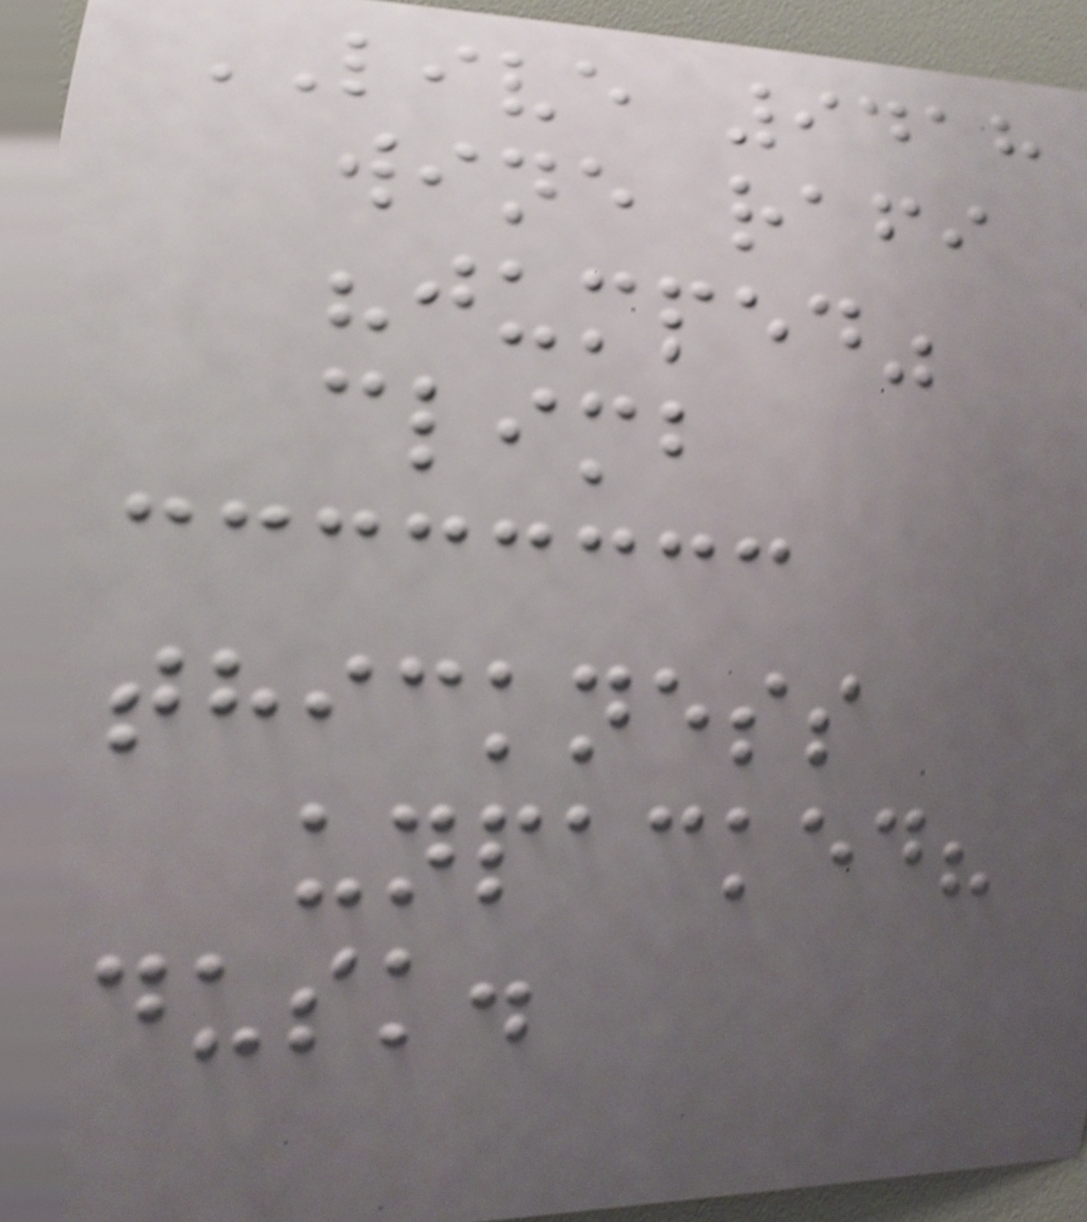LIVE 9418
wine rafi
"jumped"
climb
thickness
unpacked?
dusk.
